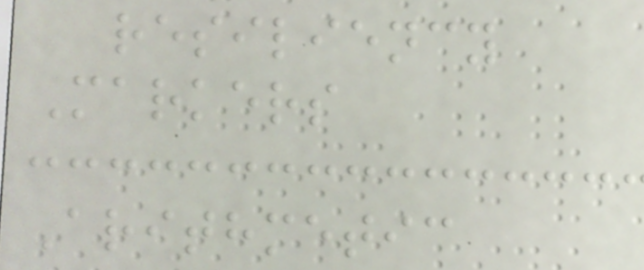resiliency
Markers
Arithmetic
